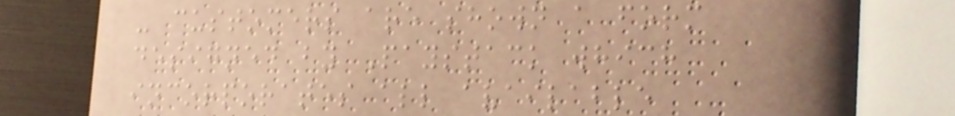- customers are shown a form
designed by Paystack which
incorporates all available
